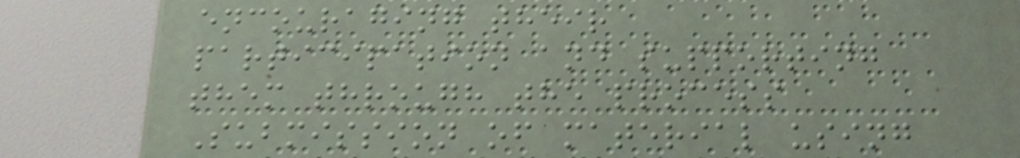encouraging their
participation and supporting
them through the process
Submission of material using
